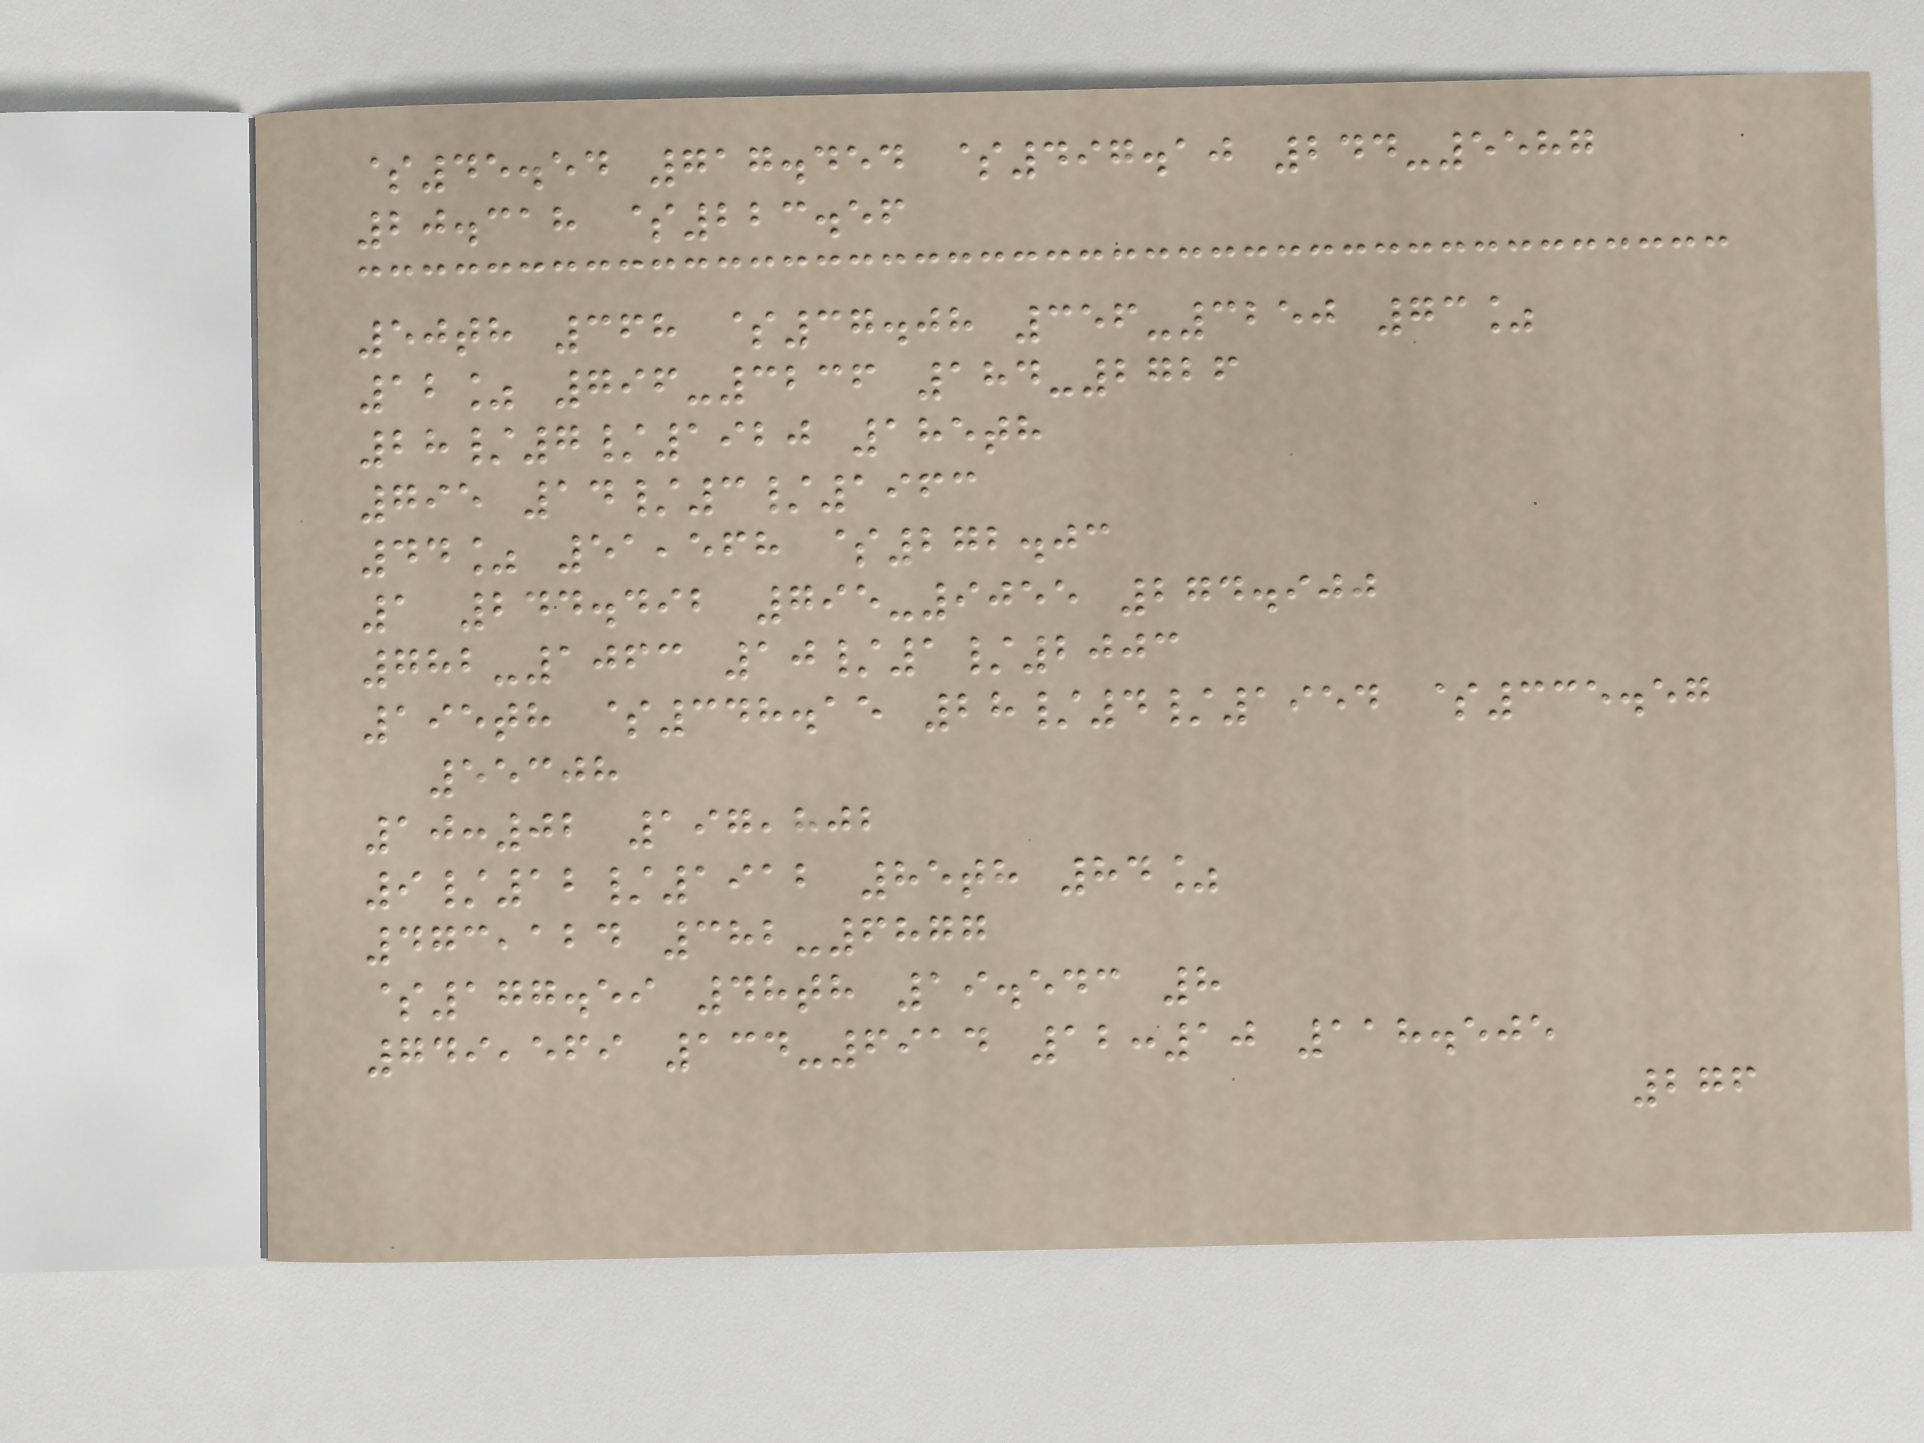$45.54 717.454 $497.10 244-5587
20.318 $223.56
50th 368 $37.08 356-3250 73%
12% 796-3236 184-2726
28/7/1920 185th
795 14/3/1963
44% 51,568 $272.03
1 244.492 795-9055 274.900
782-1063 10/1/2003
195th $348.15 28/4/1954 $335.57
55308
10:02 197,802
9/12/1912 85th 84%
473,124 382-6877
$177.59 48th 19.543 8
749,569 134-6914 12:10 118.505
276
